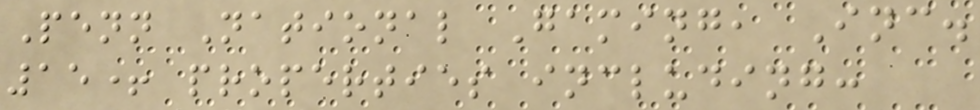Penn National Gaming, Inc.
15+ properties including:
